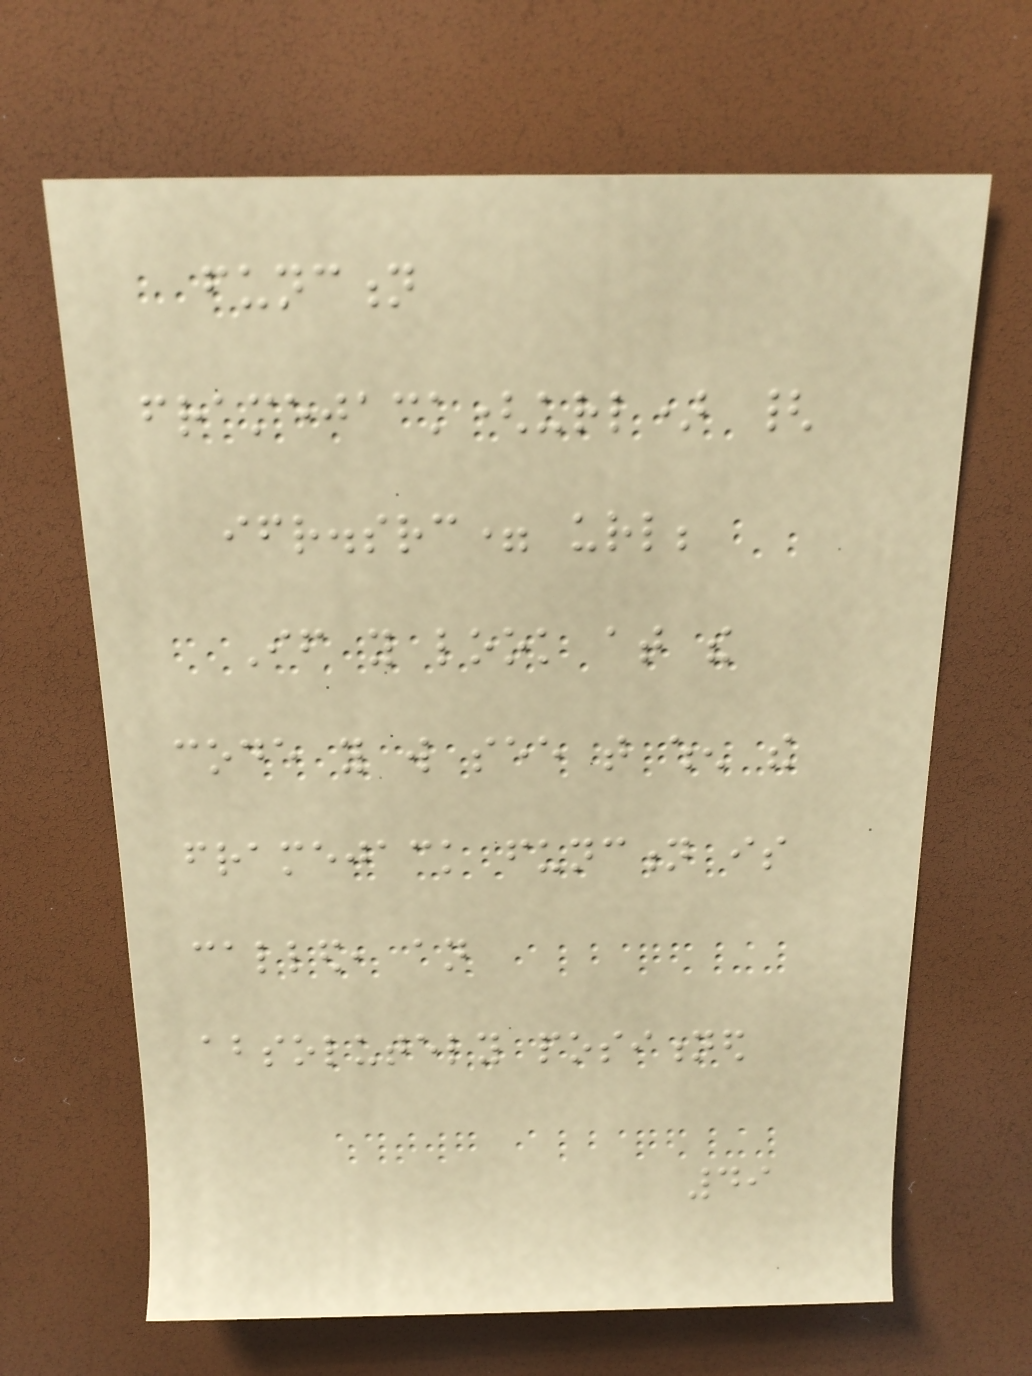function
framejack(url) {
ifr.src= url;
If you look at the
code you will see that when the
framejack function is
called, an
absolutely positioned
49
